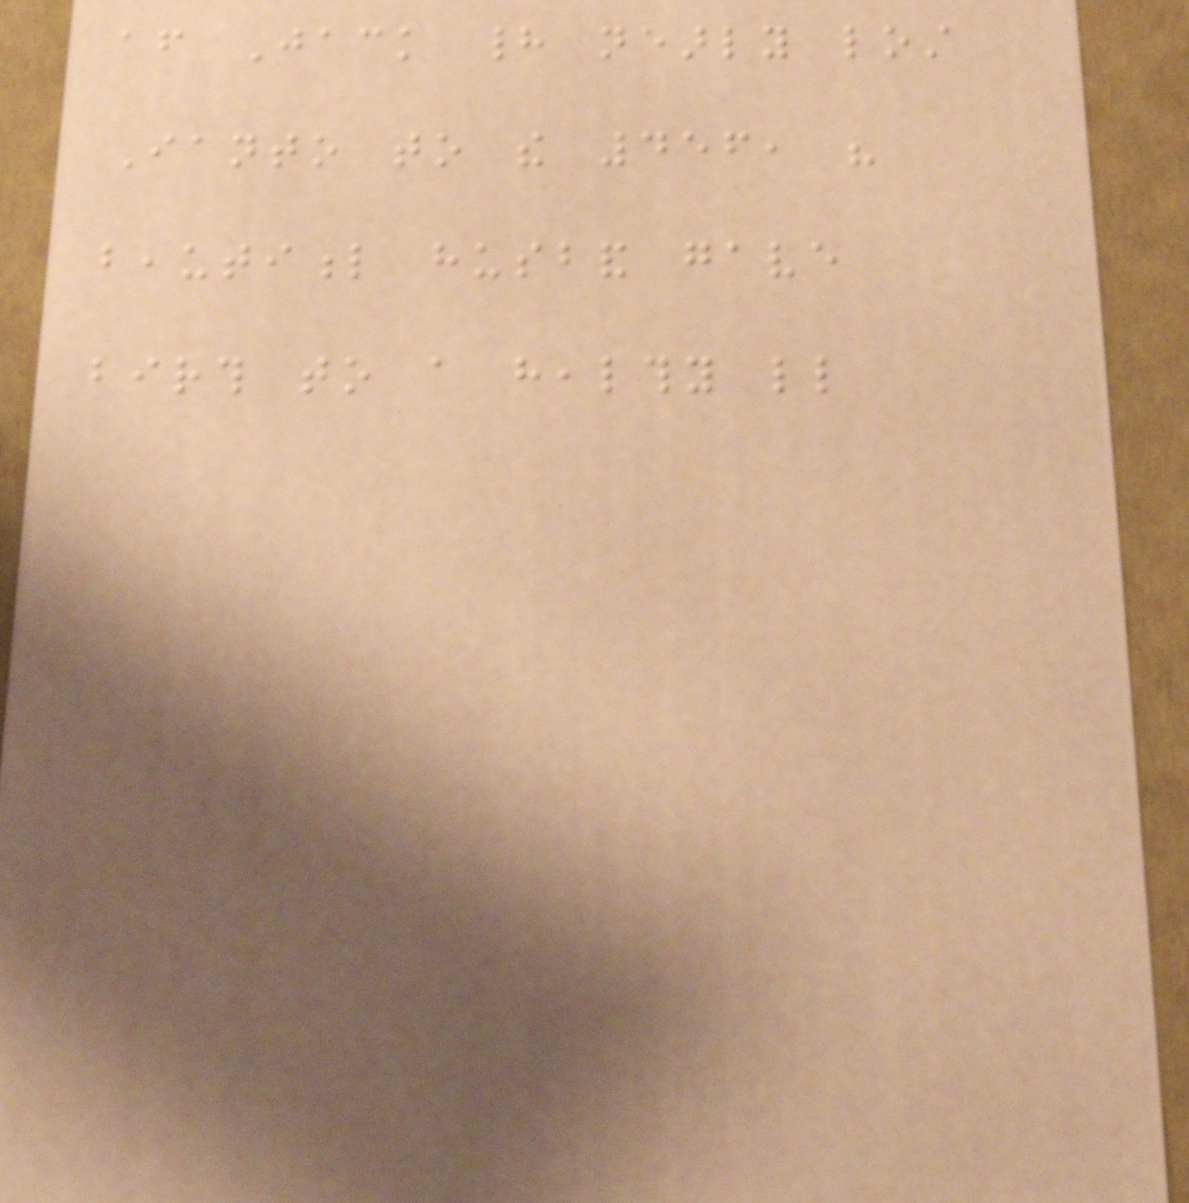after Jack had nearly lost
Ianto to the 456, his
beautiful husband gave
birth to a healthy little
